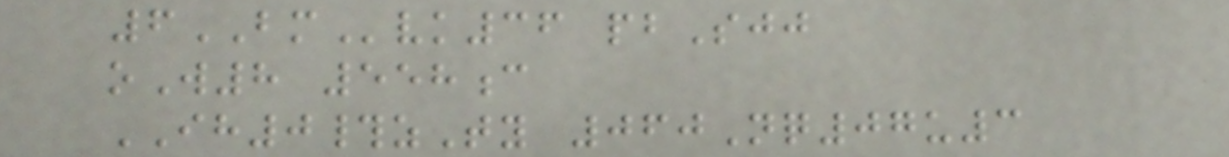6BMvk36 pbSjj
oW8 558c
IH0#zTy 060Nq07u3
